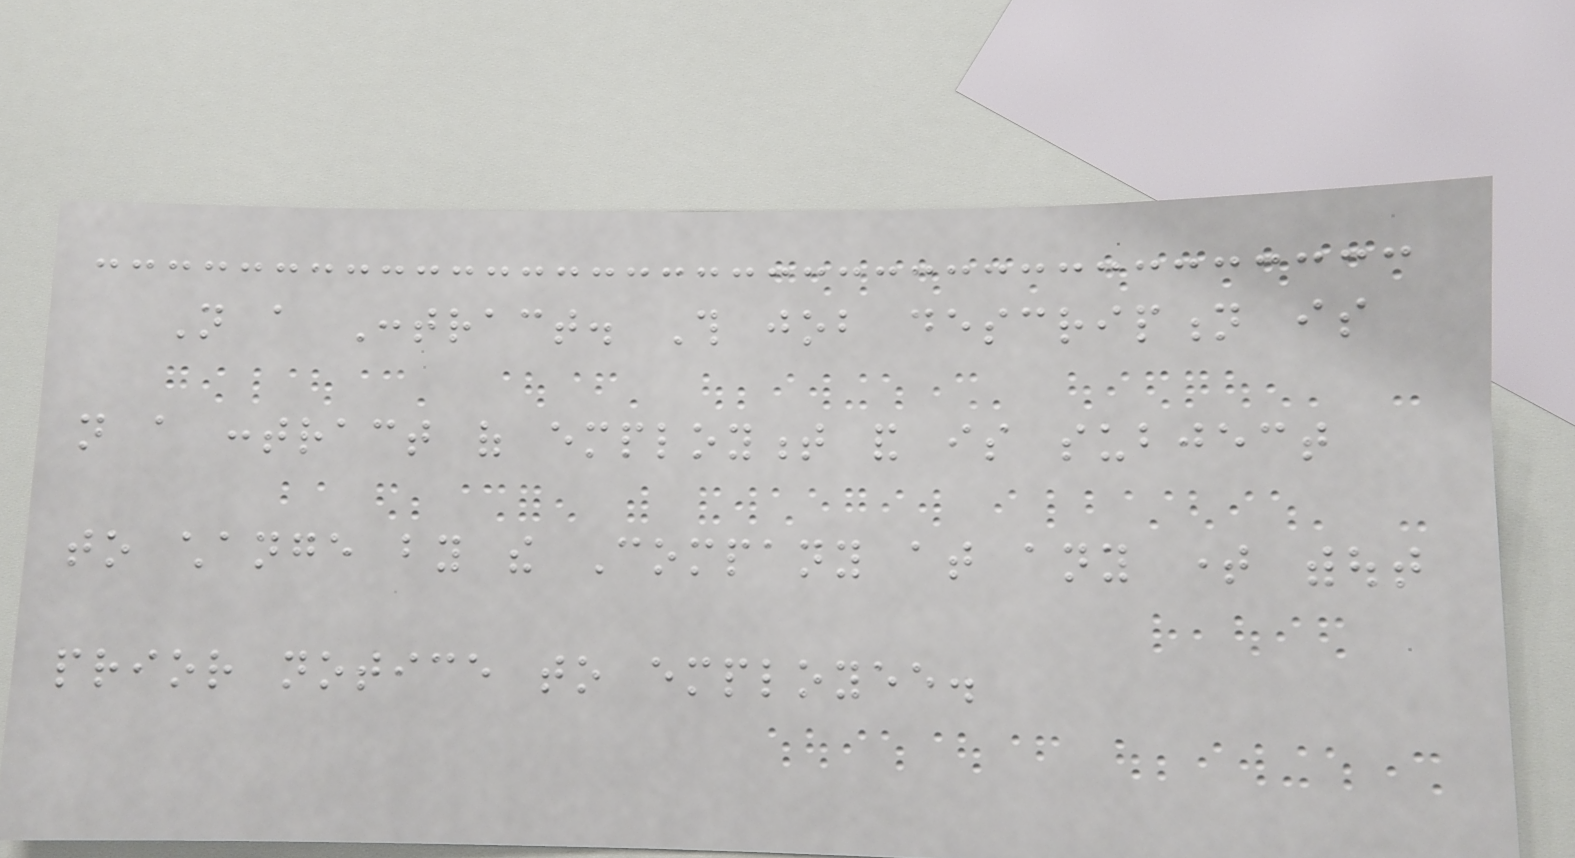Not a Contract. This job description is
not a contract of employment and is subject
to change by the Company at any time without
prior notice to employee.
